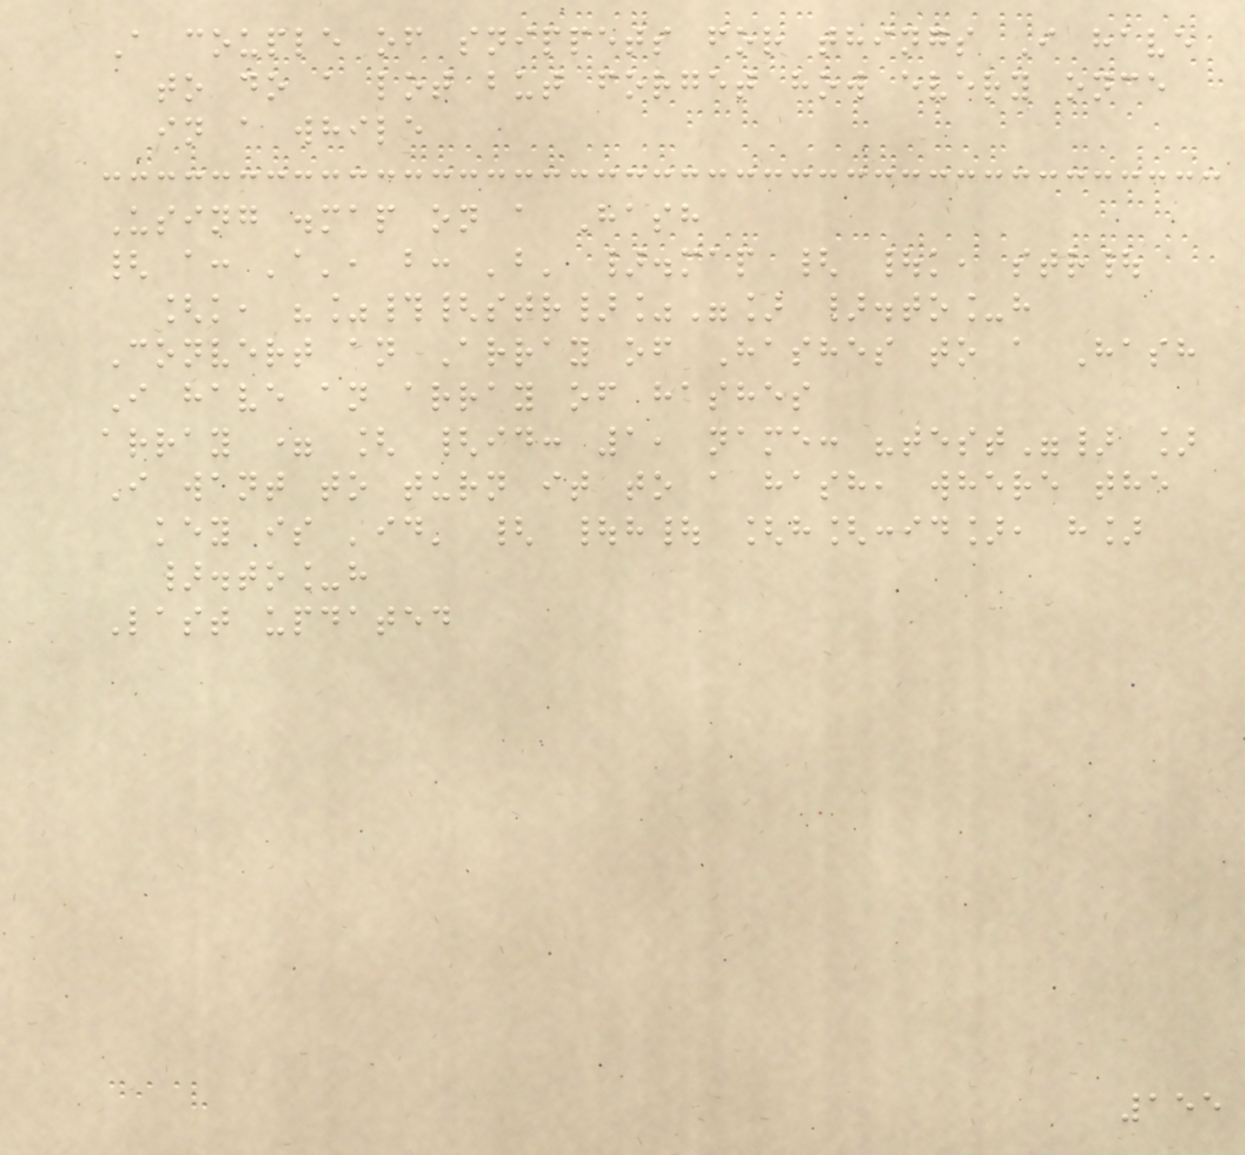A couple of snippets for things I have
to do a lot but forget how every once
in a while
Using .map on a Hash
{ a: 'a', b: 'b' }.map { |k, str|
[k, "%#{str}%"] }.to_h
Convert an Array of Hashes to a Hash
I have an array of hashes
array = [ {id: 1, name: "test"} ]
I want to turn it to a hash, where the
key is 'id' { |h| [h[:id], h]
}.to_h
Last updated
155
